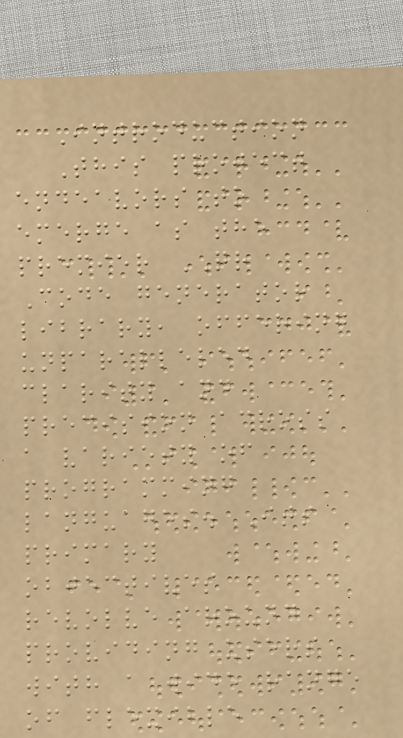Introduction
This project
endeavors to
emerge as the
premier QR
Code generator
library, offering
unparalleled
clarity and
precision across
a variety of
programming
languages. Its
primary
objectives
revolve around
providing users
with a wide range
of flexible
